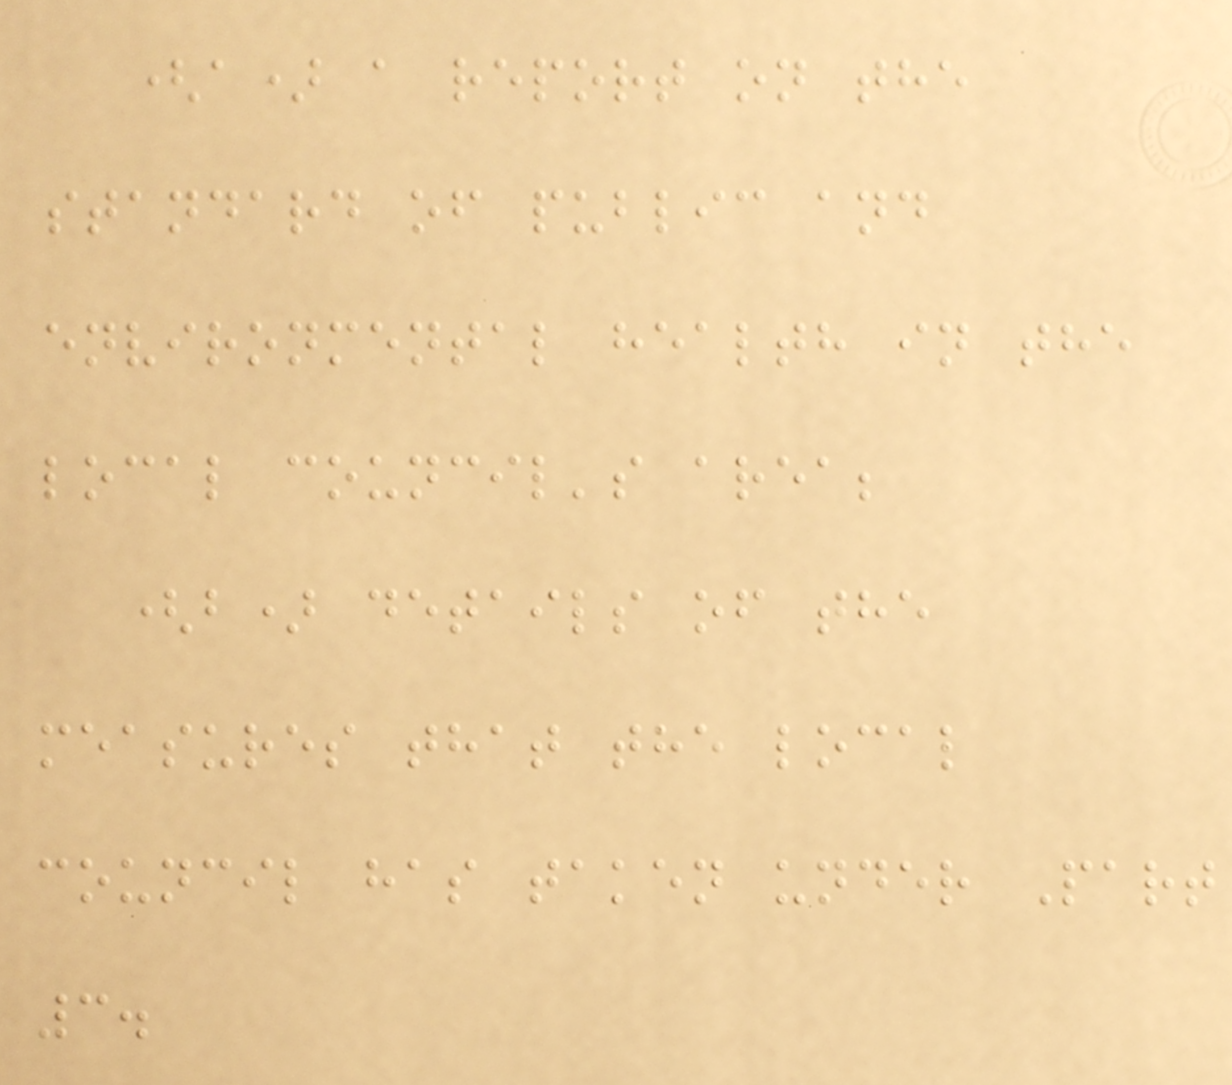(a) a report on the
standard of public and
environmental health in the
local council's area;
(b) details of the
measures that the local
council has taken under Part
3.
